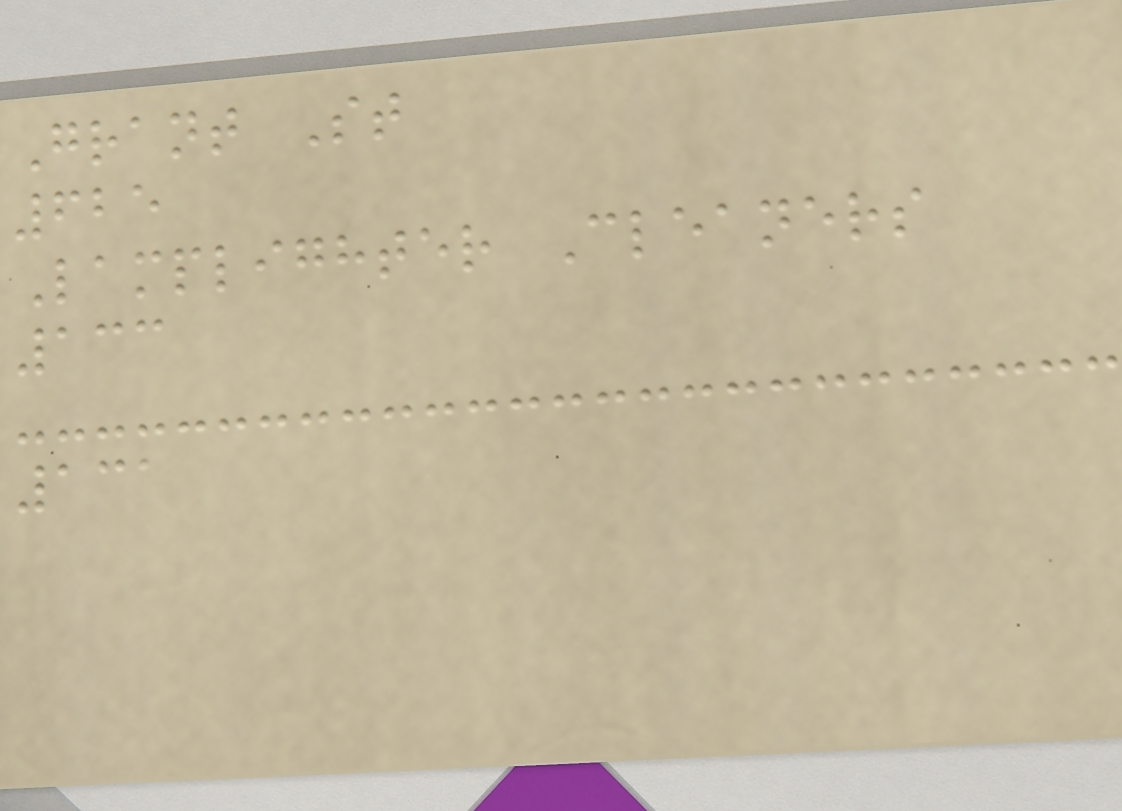Grant St
625
Lamplighter Cleaners
133
131
